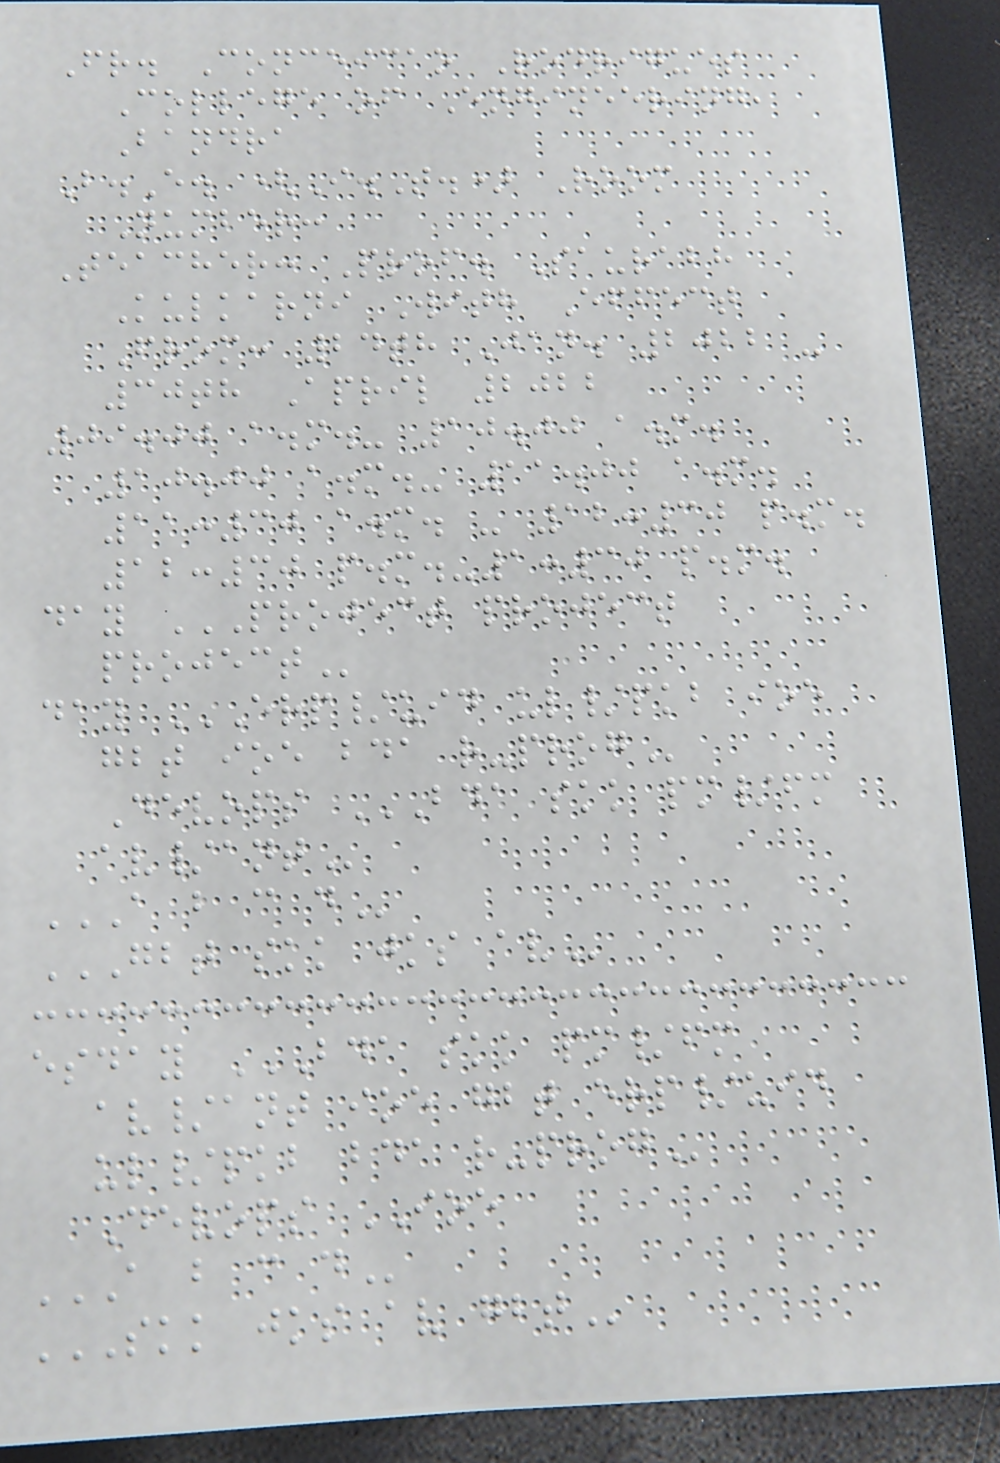Fr. Conceicao Rodrigues
College of Engineering,
Bandra
B.E. (I.T.) Room
Number:
Teacher: Prof. Saurabh
Kulkarni With Effect
From: 24th Jan. 2022 -
30th April 2022
09.00 a.m.- 10.00 a.m.
10.00 a.m.- 11.00 a.m.
11:30 a.m. - 12:30 p.m.
12:30 p.m.-1:30 p.m.
day PROJECT PROJECT
PROJECT
day ERP/UID UL/PKB IOE
GBT IOE BDA R-PROG
Devops BDA SKK PM/FM
AV/ANT
A B C D
GBT SKK JKS AV
esday BDA SKK PM/FM
AV/ANT IOE GBT ERP/UID
UL/PKB BDA R-PROG
Devops IOE
A B C D
SKK JKS AV GBT
